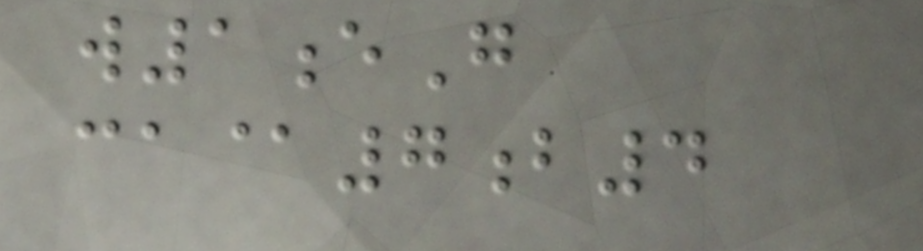w1eG
ca@7b4
